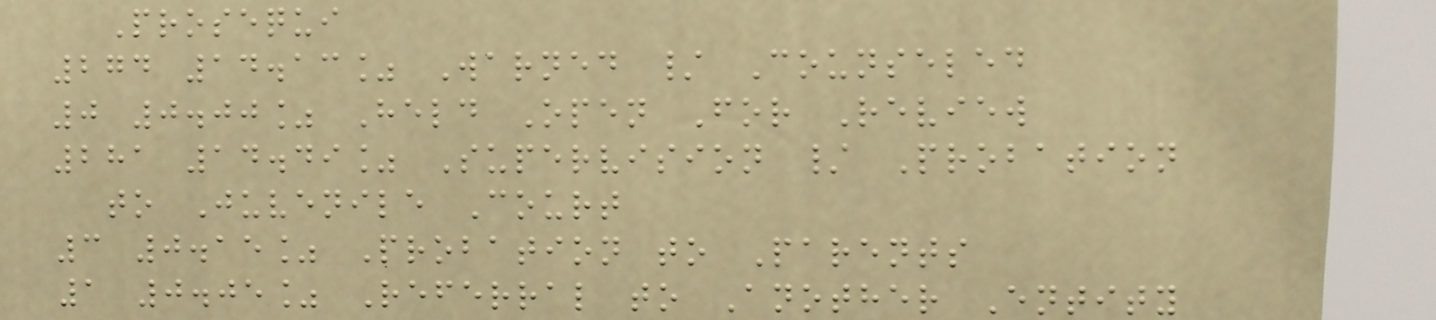Prosequi
274 14.13% Warned / Counseled
0 0.00% Held Open For Review
281 14.49% Supervision / Probation
to Juvenile Court
3 0.15% Probation to Parents
1 0.05% Referral to Another Entity
